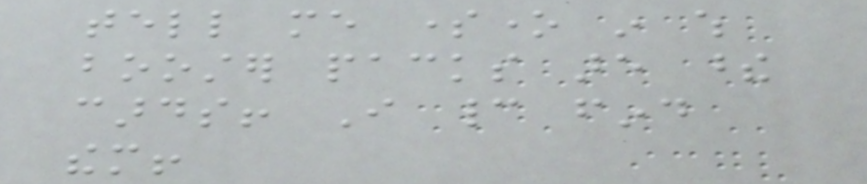tell me someone in which
booster packs are these
cards! I cannot find
them!
